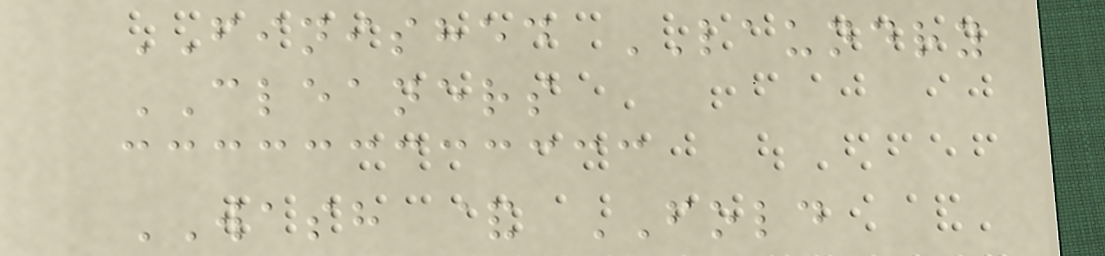FINISHED LAUNDRY
CLEANERS
WASH & FOLD
